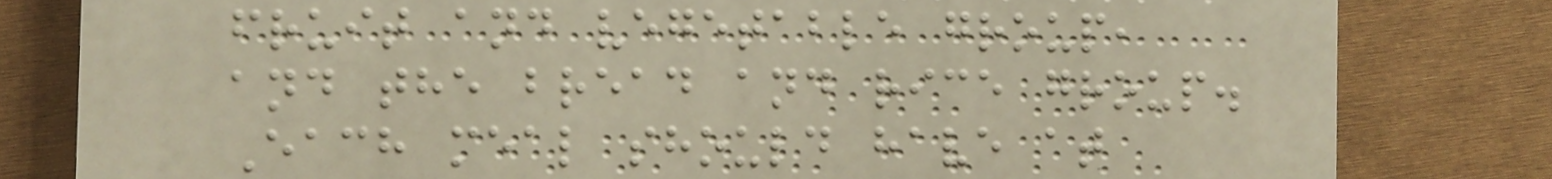fruit and vegetable group,
and the bread and rice group.
Each meal should have at
